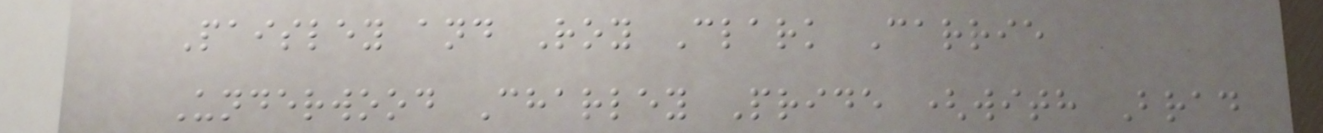Paisley and Roy Clark Carrie
Underwood Charley Pride (with Brad
